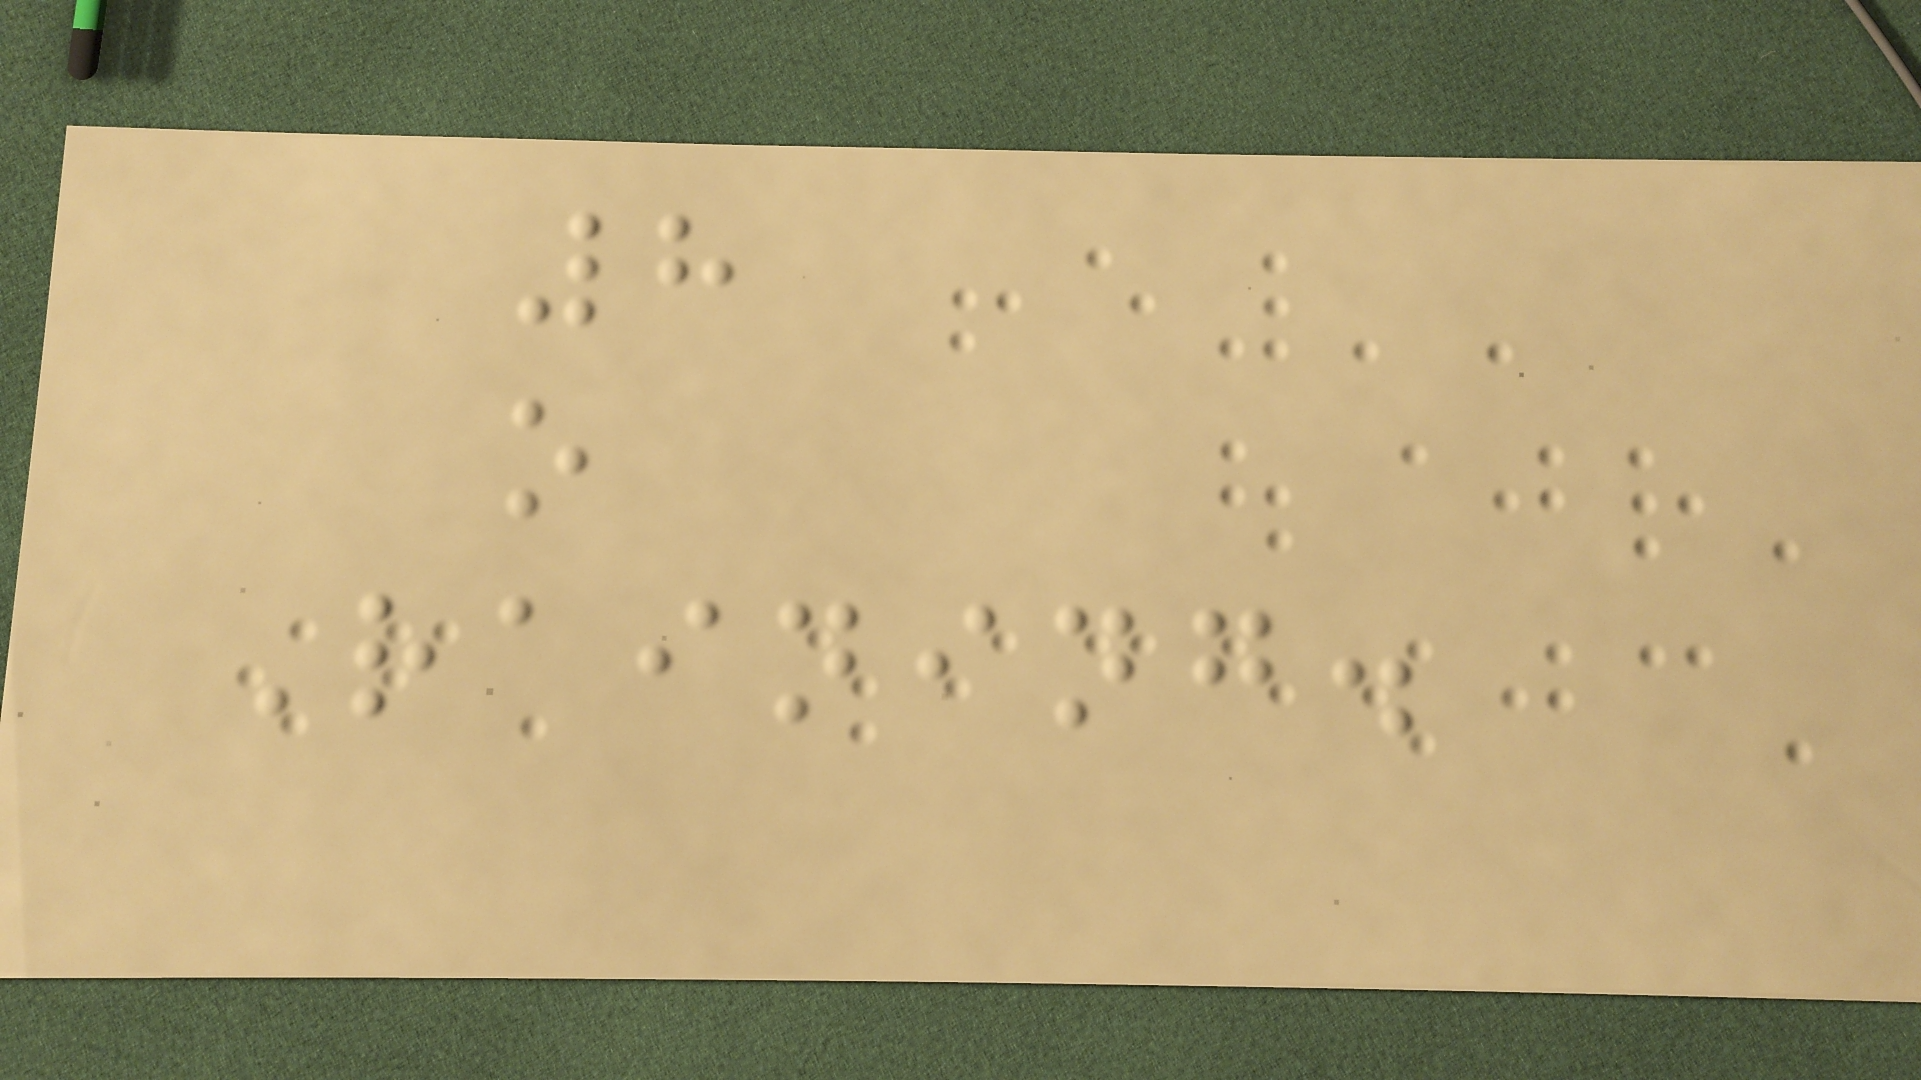8
o
Raining.
